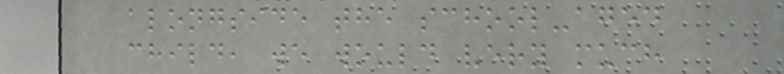alongside the school-aged
child, we would very much
